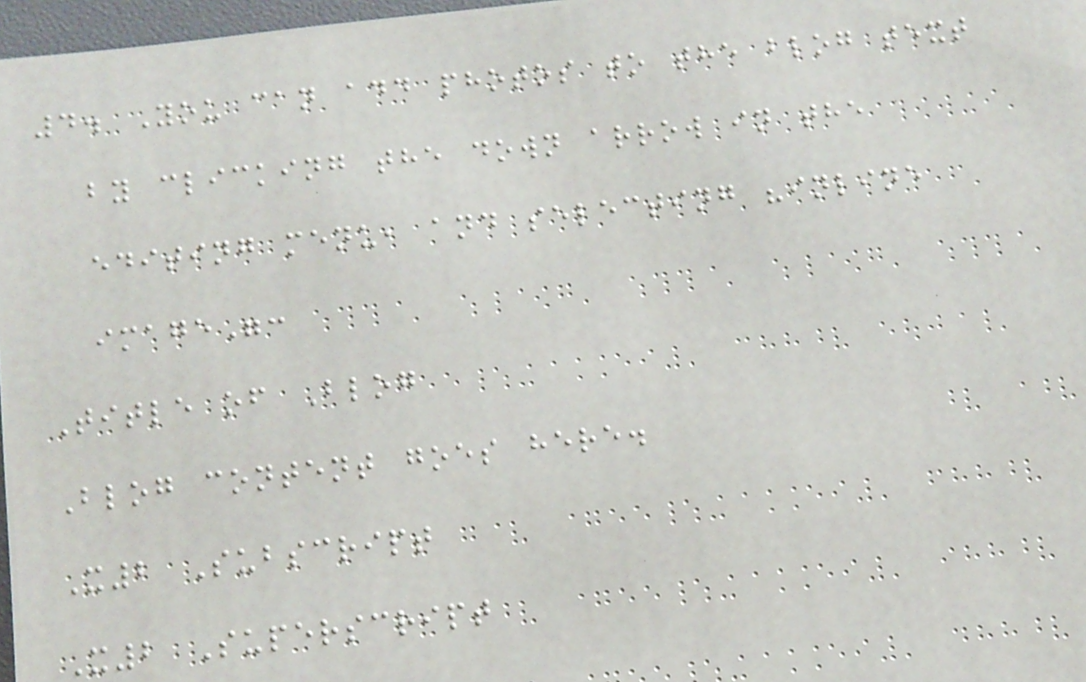4. You can add photos to the blog text
by clicking the down arrow in the
editing menu, and selecting "inline
image":
Title of Blog
Blog content goes here.
X2 Subscript
X2 Superscript
